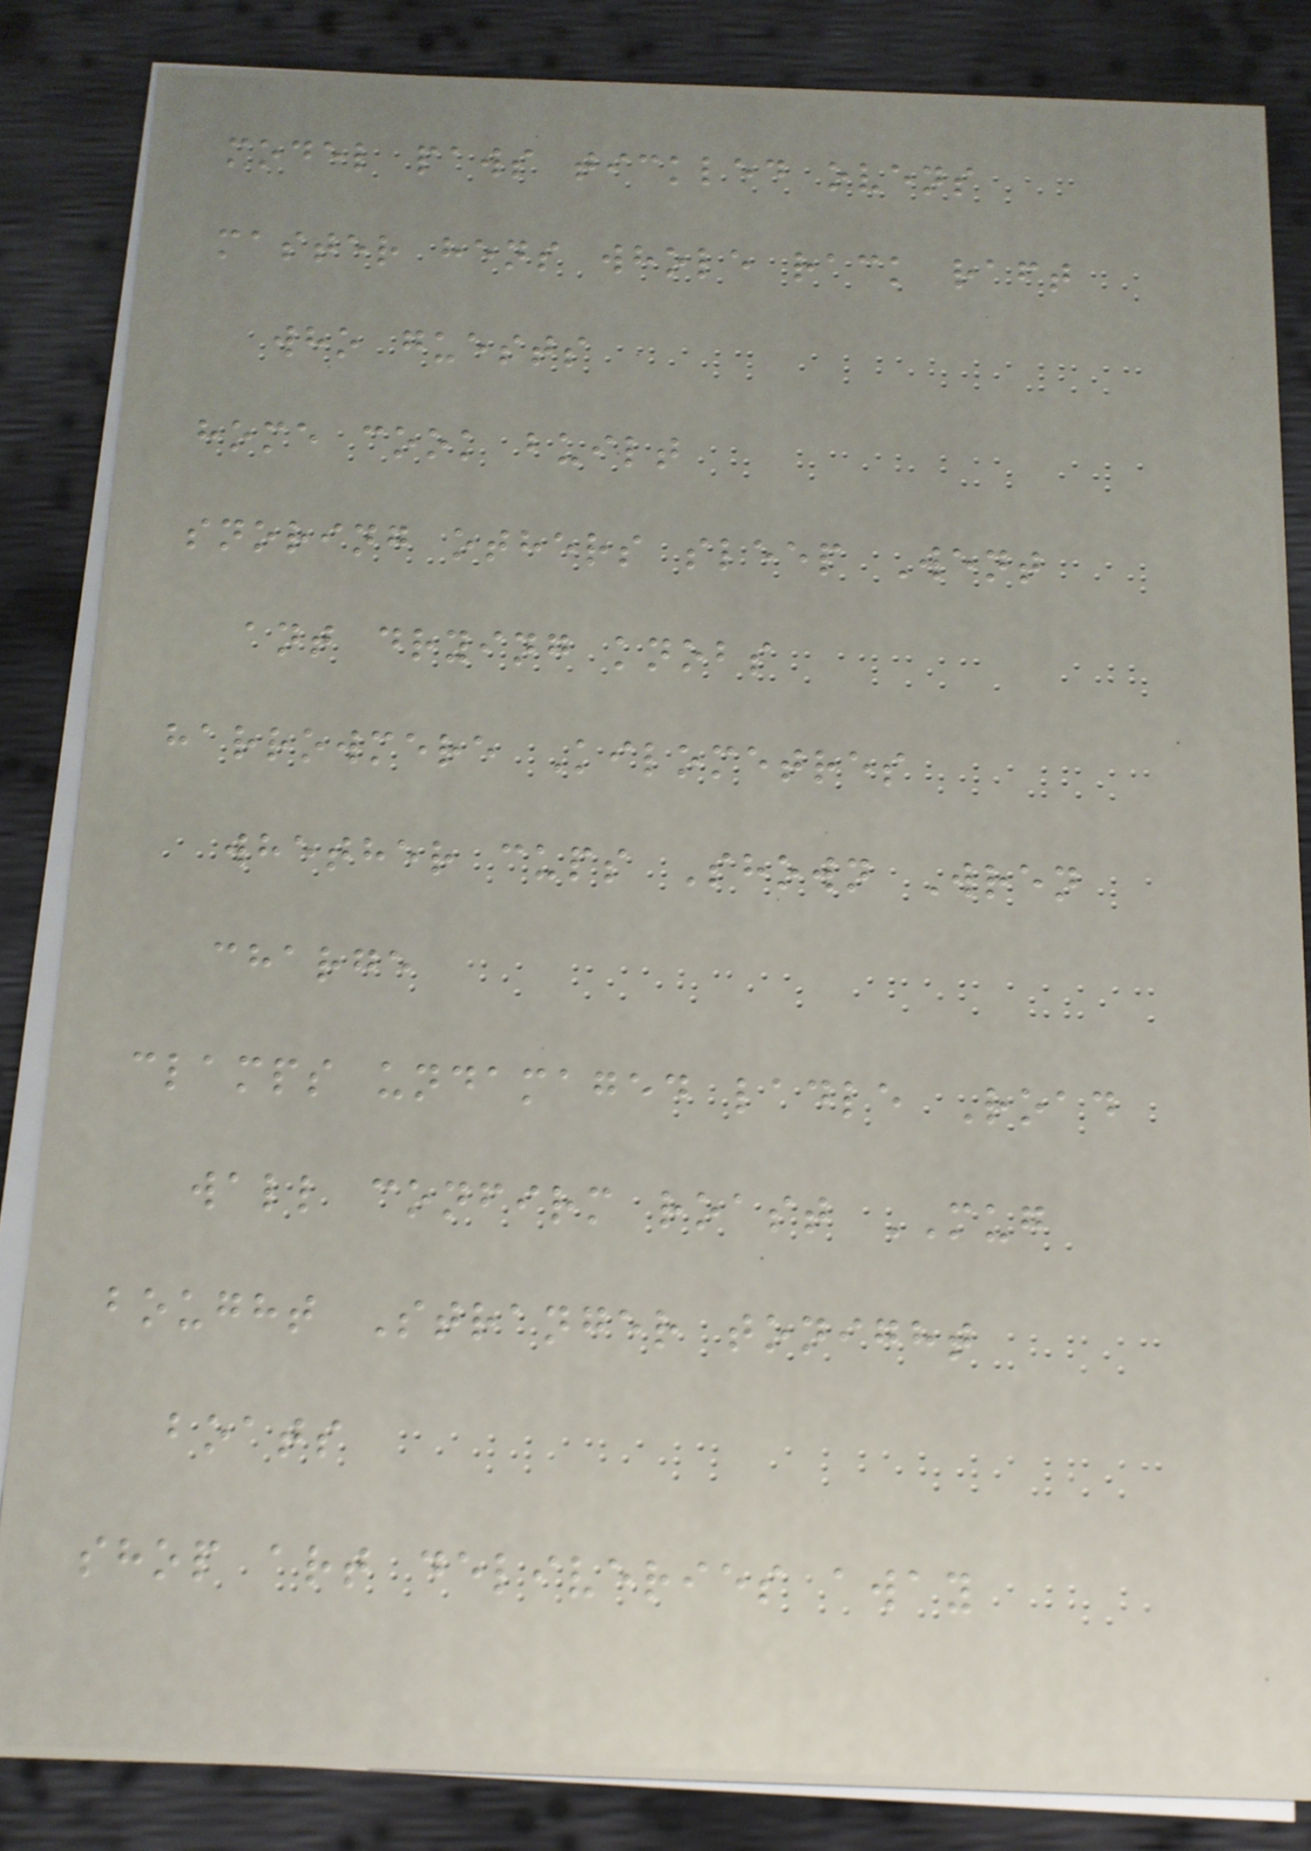model paws tickled ovens
master hens whole rack raft
who guests
home cook built
snoring others sleep Went
ant drying knobs
harrowmere Kilometres
whether cups Shown Wren
charge
clamps undamaged ladle Road
wall confirm roast MUG
bought Stranger tonight
boats
shop art deliveries away
